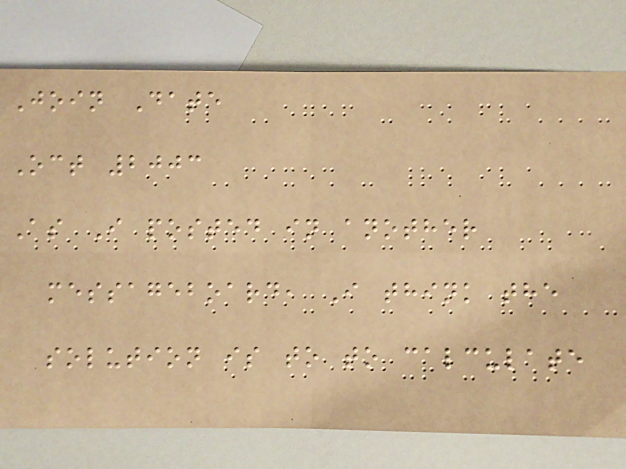Join Date
Oct 2003
As I posted in another
messageboard, I think the
solution is to to calculate
